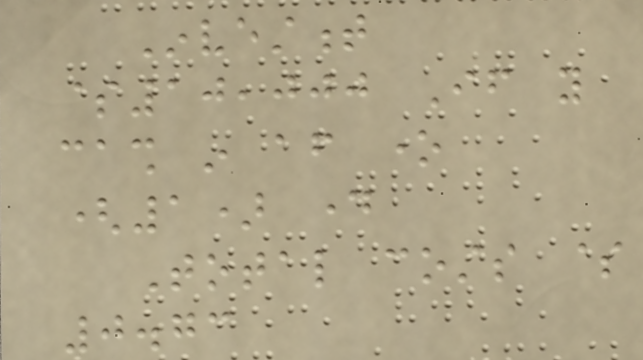Investment
$10,000 If you
cash in after one
(1) day
Total costs $
0.73
